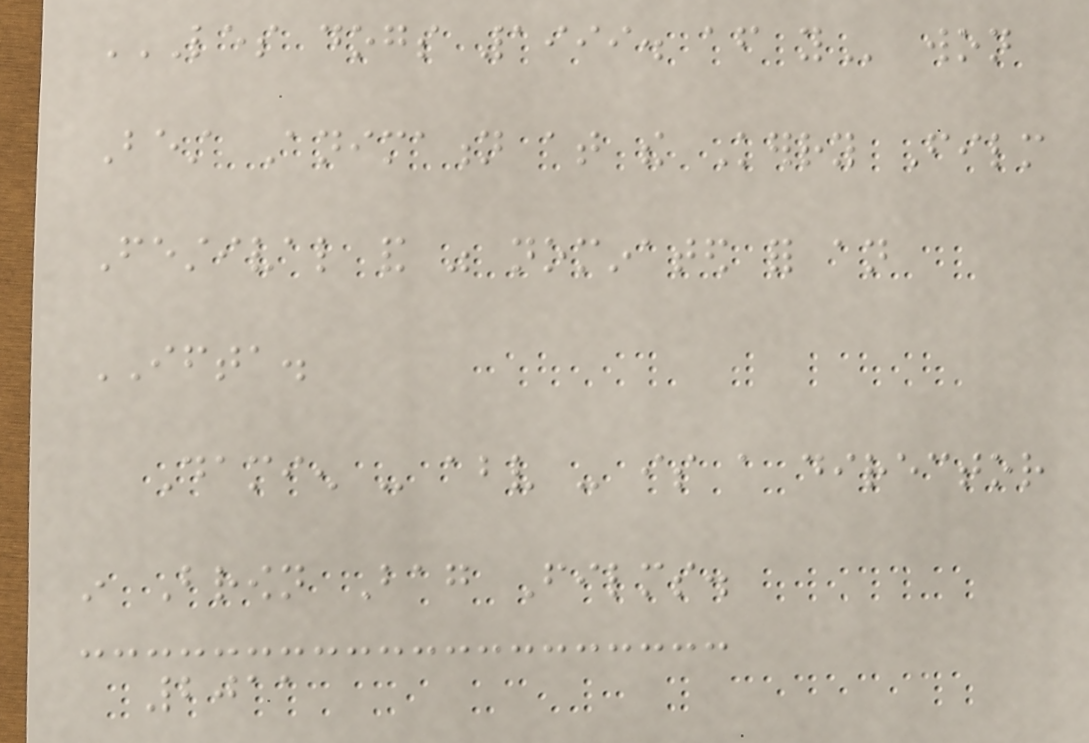LES DOGS 1999. AFTER YOU won
Best Animation at the Kerry Film
Festival and was nominated for an
IFTA.
Damien - above - is a director
in Brown Bag Films.
2011
